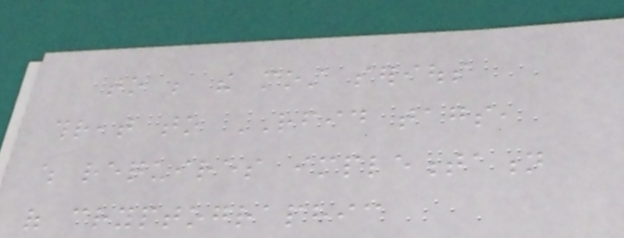to be the most serious
threat to RFID tags,
which requires implementation
of cryptographic
